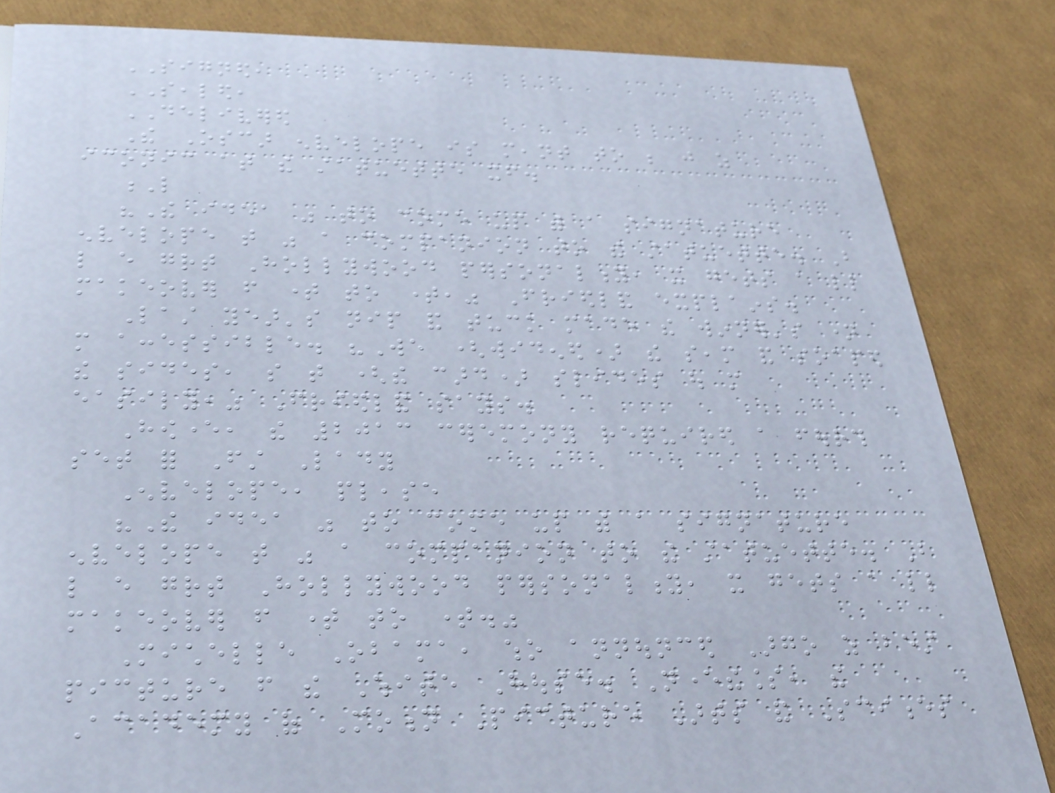SIGNED,
SEALED,
DELIVERED
The Oscar envelope is meant to be just as
iconic at the statuette itself.
L
"The idea was to come up with a signature
envelope that was a companion to the statuette. But
like every great Hollywood personality, it gets a little
makeover from time to time," Friedland explains.
Last year's nip and tuck made the winner's name
more accessible. "We (widened) the seam and soaped
the sides, so that (the card) slides out more
easily," Friedland says.
However, the 2013 ceremony required a fourth
set for First Lady
Envelope, please
"The idea was to come up with a signature
envelope that was a companion to the statuette. But
like every great Hollywood personality, it gets a little
makeover from time to time."
Michelle Obama, who announced Argo as best
picture from the White House. Nevertheless, the
Academy of Motion Picture Arts and Sciences
